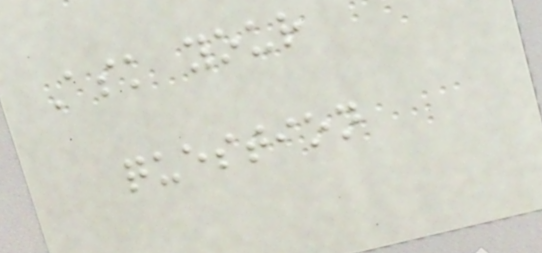Ask your
question
